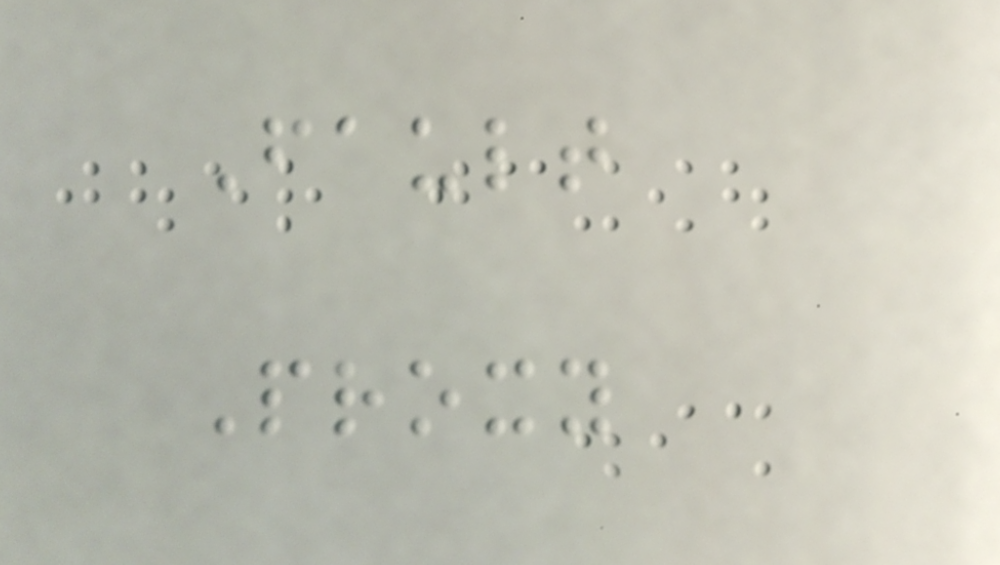Fault
Proxy
